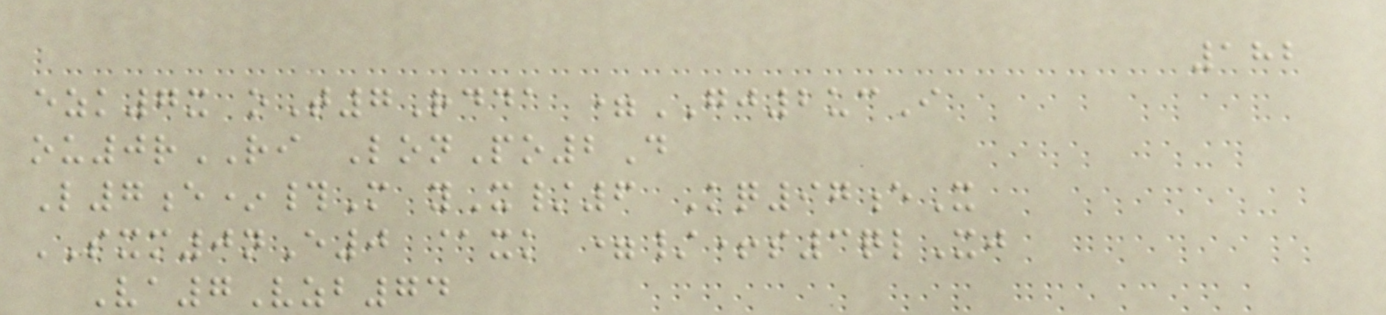182
ezk7x oT7Rdda =GJ2ucI
ou0rRI LonPo2D
L7e*#M yX/6 Kq97eX
SXM0nE0 @xk =/+s3qlXj
Va7Vzb74
